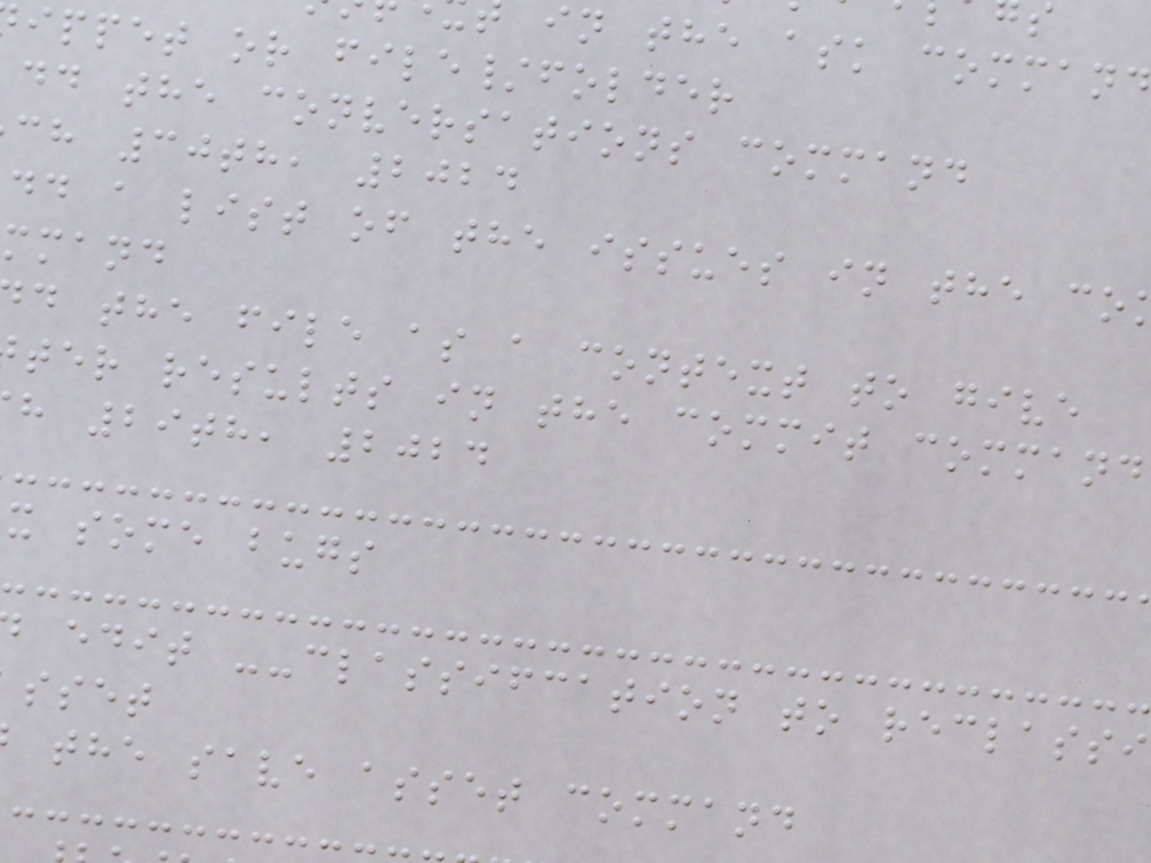in the ask command
ippet or file/folder
dd the conversations command
ch 30th, 2024
dd a list of the issues in the co
mmand
d the file as a context to give
ter results in the commit command
h 29th, 2024
x some bugs
edit --classifcation to reclassi
sset
the save asset command
